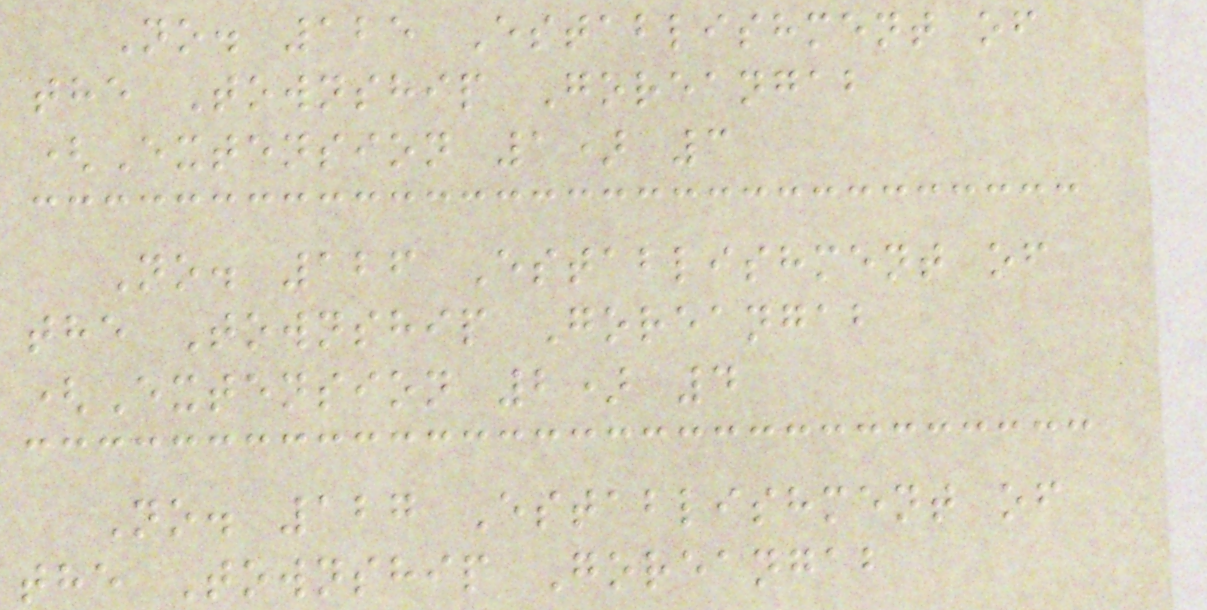No. 125 Establishment of
the Township Goreangab
(Extension 1) 3
No. 126 Establishment of
the Township Goreangab
(Extension 2) 4
No. 127 Establishment of
the Township Goreangab
